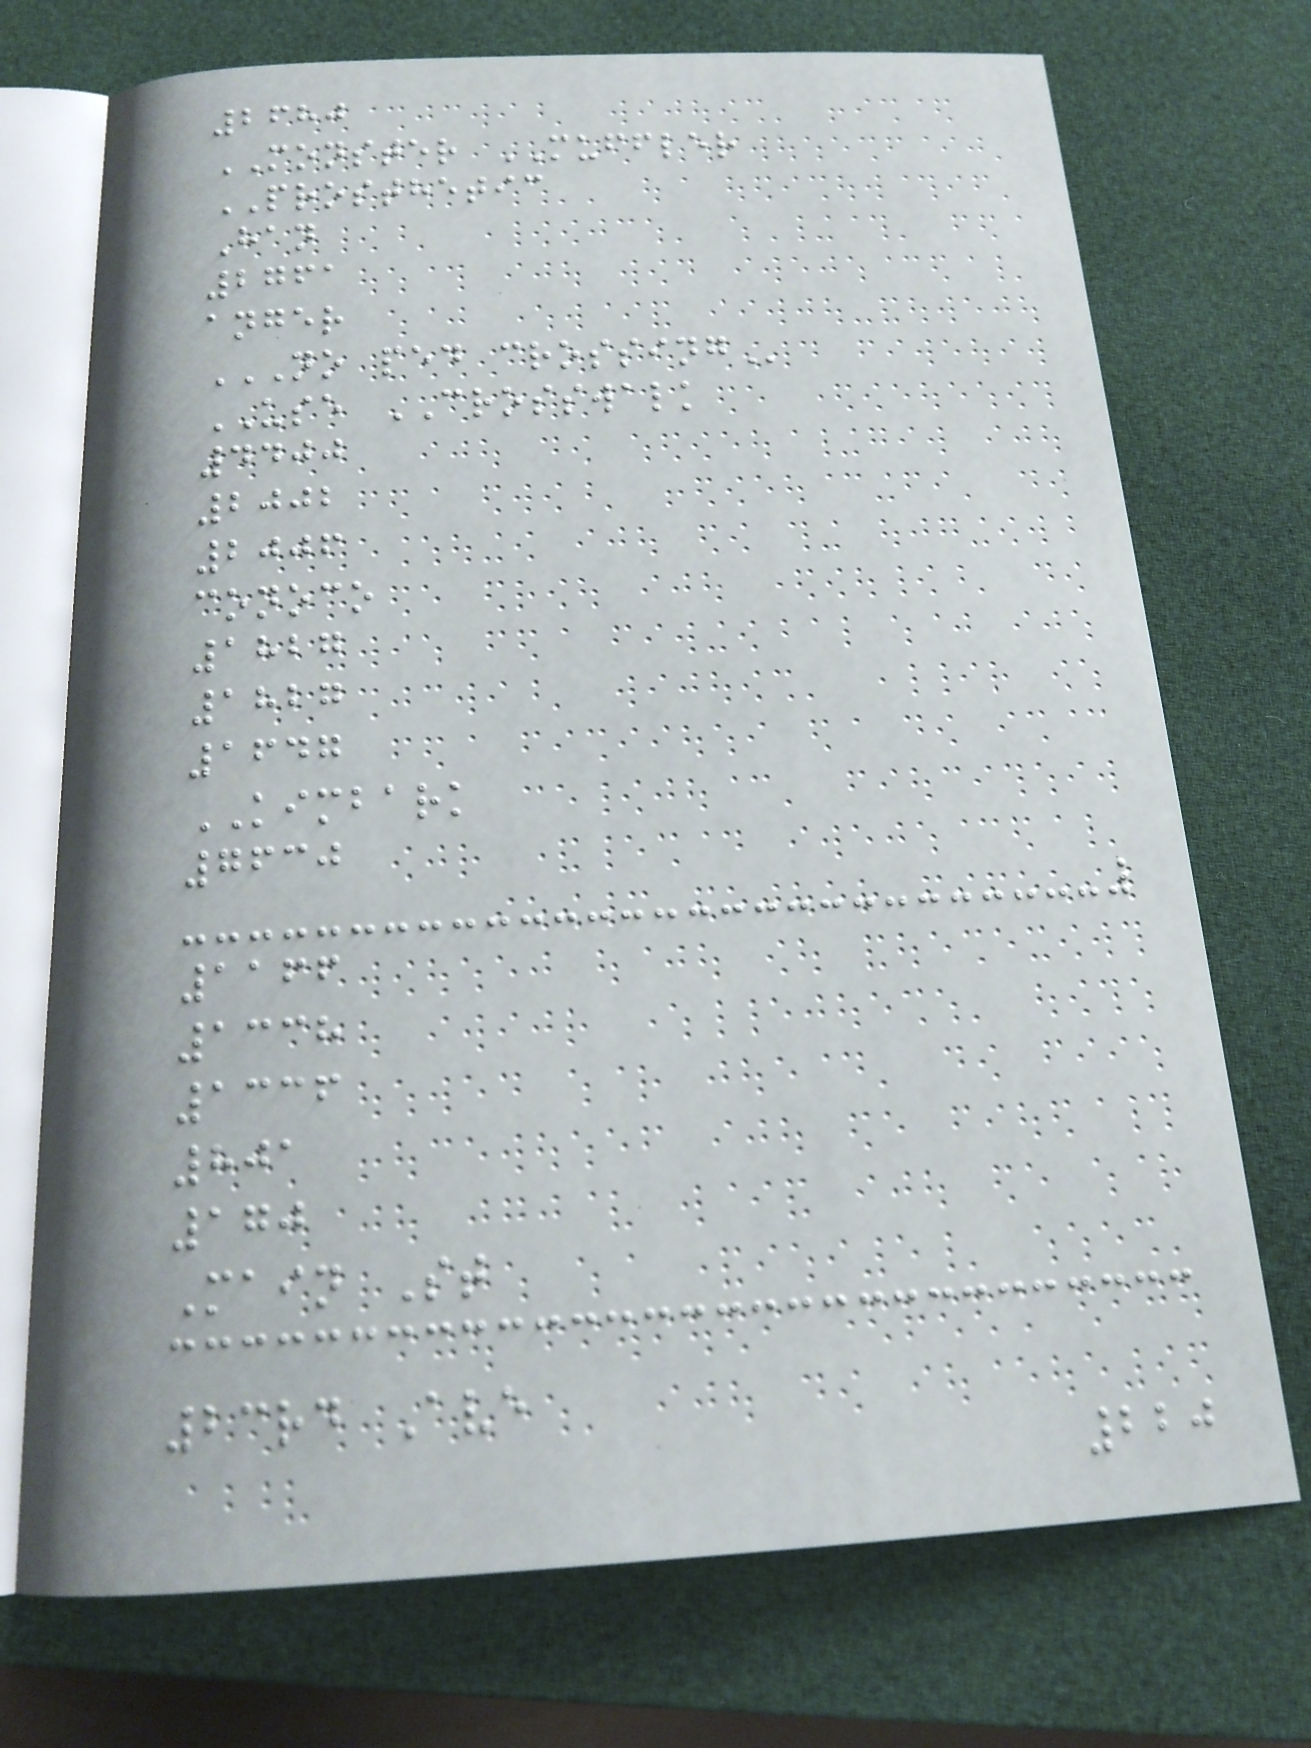2680
MONSTER MUFFLER
PROSTHETIC
Han
2761
anger
NO PED CROSSING
USE CROSSWALK
4400
2002
2006
conoco
1827
1827
1647
KIMBARK
7630
1166
1338
1336
801
170
Main St
23rd Ave
220
